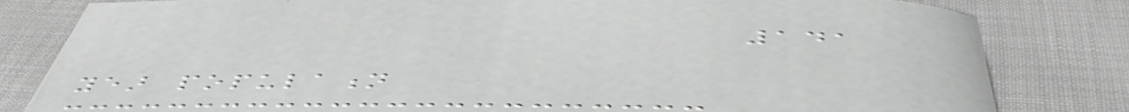141
year population
